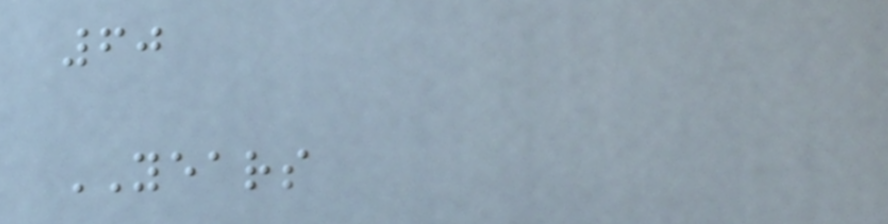60
YEARS
